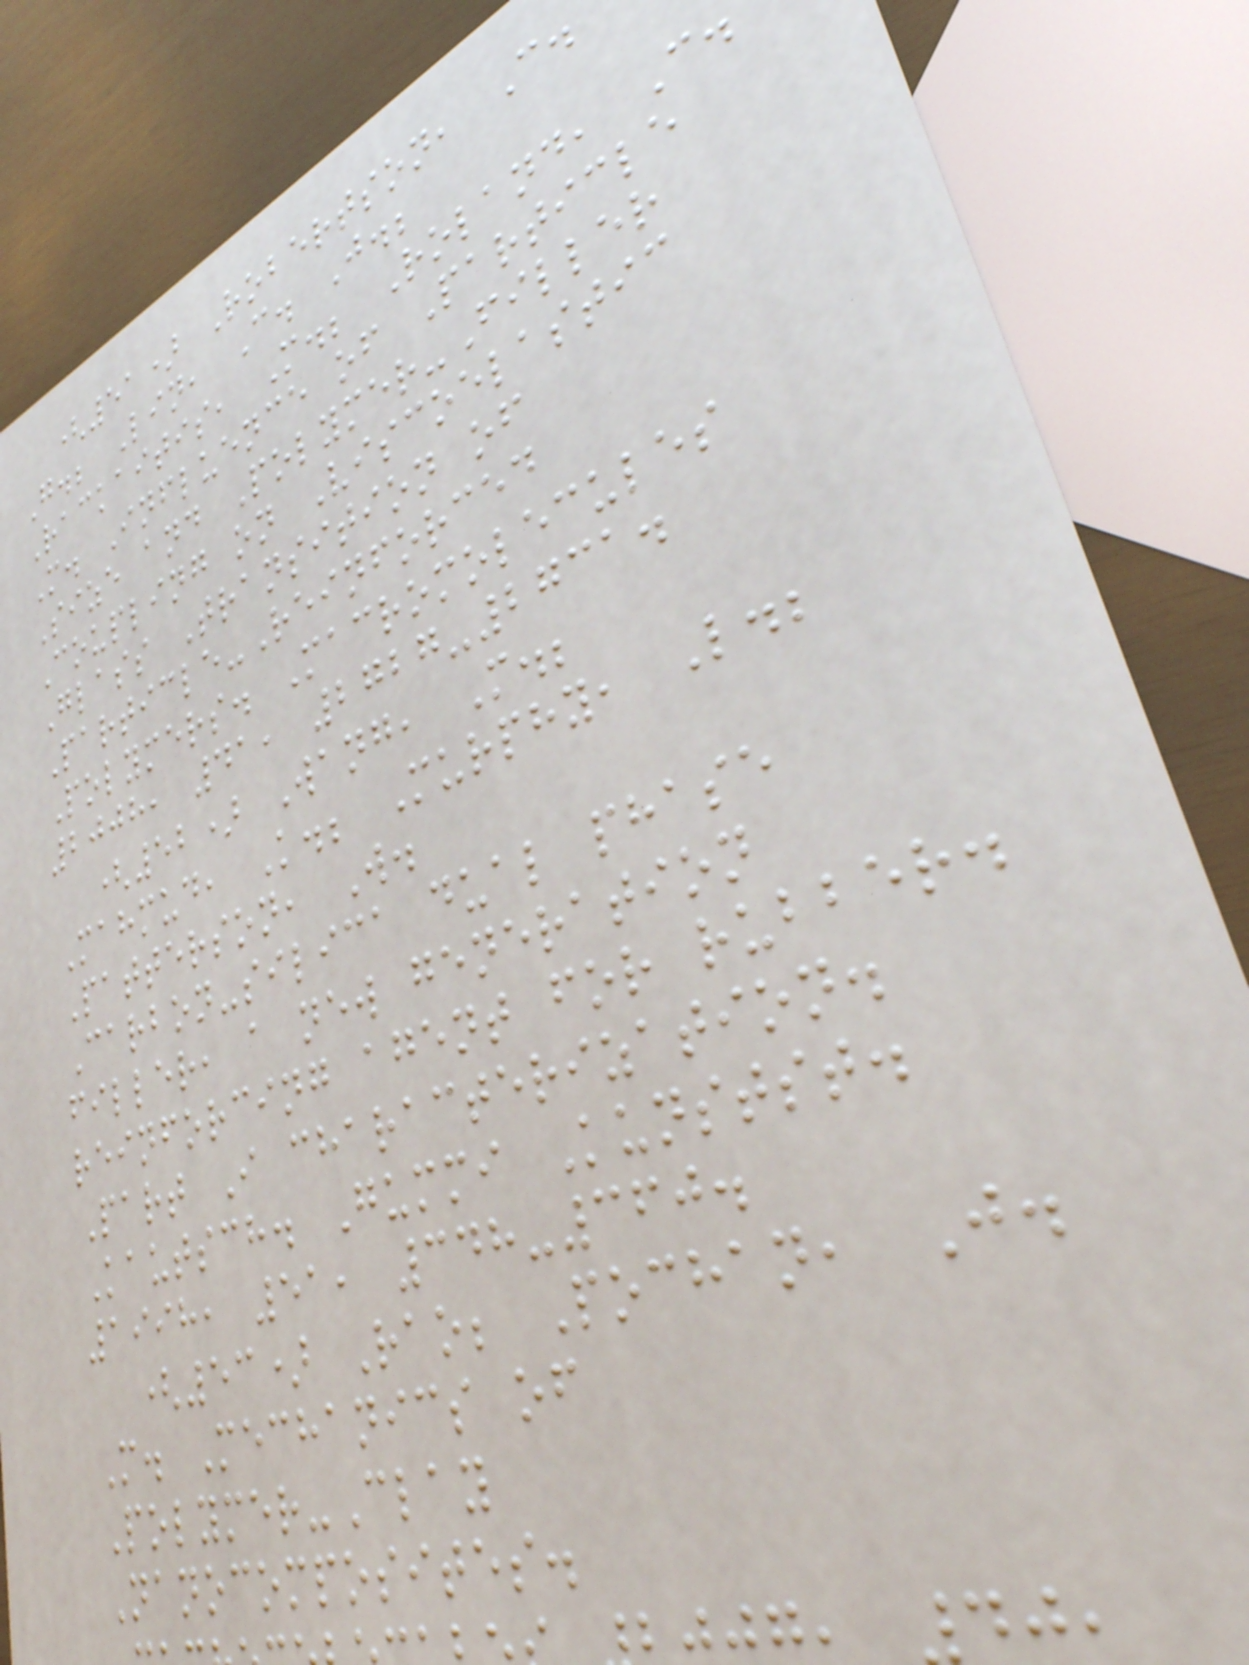(51) Robertson, C.
G.; Lin, C. J.;
Rackaitis, M.; Roland, C.
M. Influence of Particle
Size and Polymer-Filler
Coupling on Viscoelastic
Glass Transition of
Particle-Reinforced
Polymers. Macromolecules
2008, 41, 2727-2731.
(52) Wang, M.;
Mahmud, K.; Murphy, L.;
Patterson, W.
Carbon-silica dual phase
filler, a new generation
reinforcing agent for rubber.
Part I characterization.
Kautsch. Gummi Kunstst.
1998, 51, 348-360.
(53) Rao; Pochan, J.
M. Mechanics of
Polymer-Clay
Nanocomposites.
